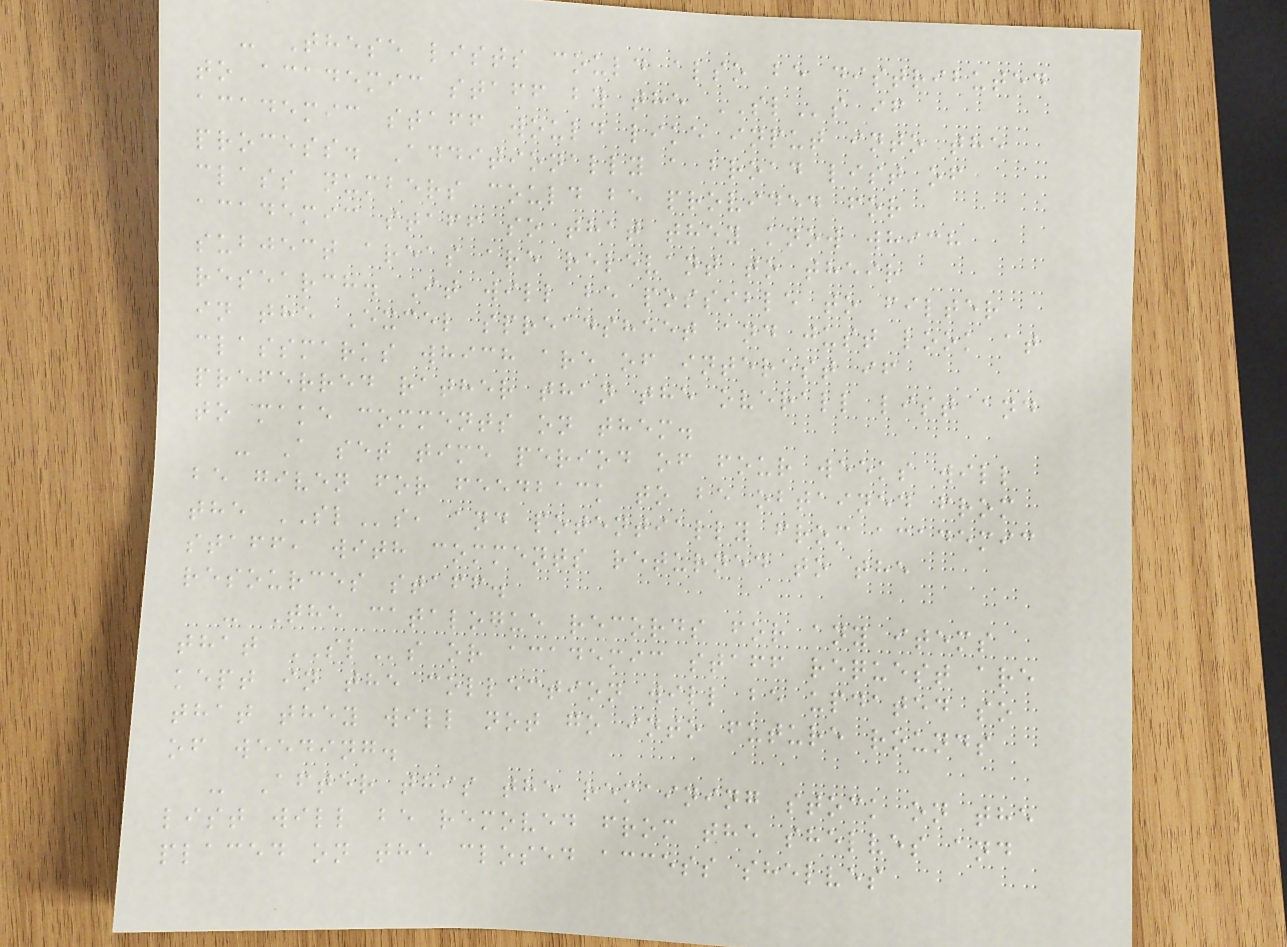- These lists could also be distributed
to academic staff by the SLs if
academic staff would like input into the
process. Additionally a broad list of
class numbers could be provided for
academic staff so that they know which
subject areas are relevant to their
research. It will be possible to filter
in the Excel spreadsheet and just look at
classmarks which are of interest if
preferred rather than the overall list and
to make comments on them.
- A set time period of four weeks will
be given for feedback to be obtained from
the SLs, and potentially from academic
staff, with comments returned to the
resources staff.
- The catalogue records for any items
that SLs or academic staff request are
kept in the collection will be updated so
that they will not go into future rounds
of weeding.
- After this the remaining stock on the
list will be removed from the shelves and
placed on the closed access shelves
